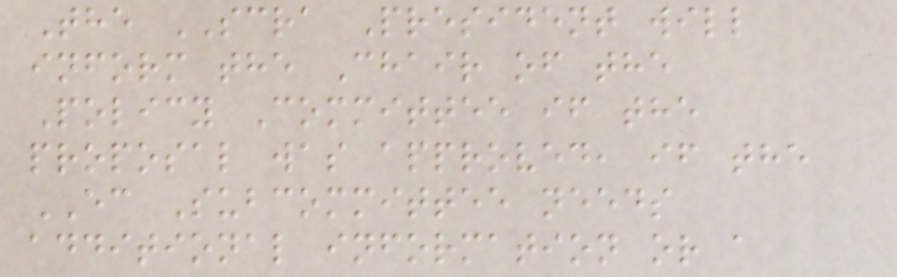The SCRA President will
inform the Chair of the
Policy Committee if the
proposal was approved, if the
EC Subcommittee needs
additional information or a
